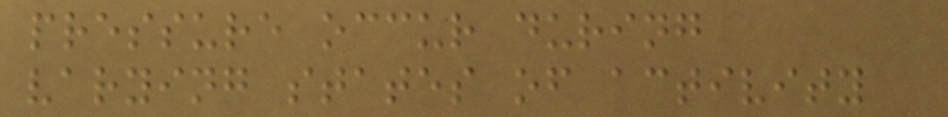pressure occur during
varying states of activity
